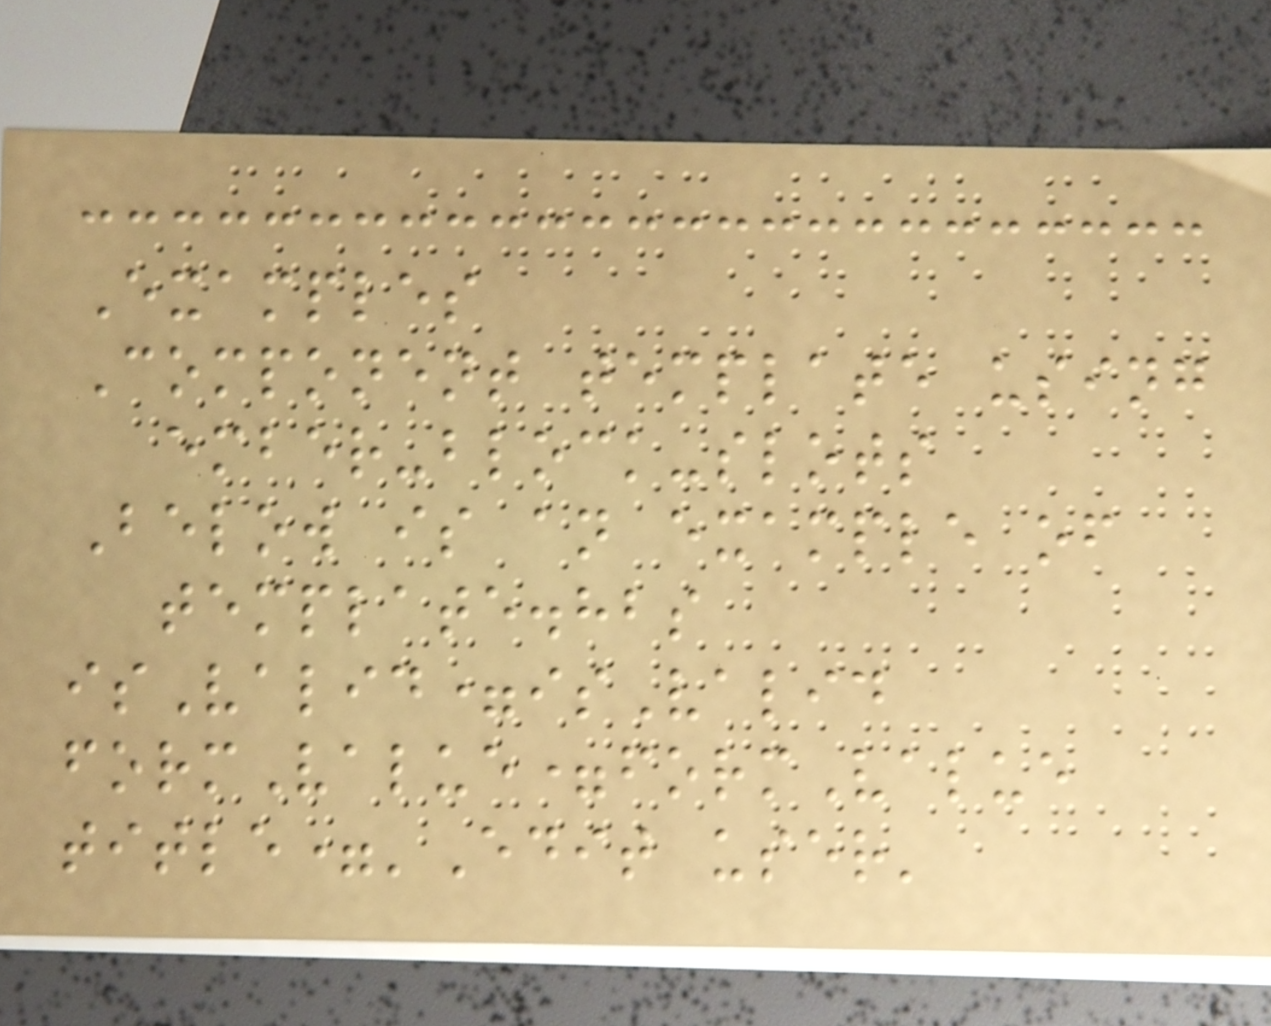Examples
Component template using
ember-block-slots
Below is an example of
template.hbs
isValid=isValid
formValue=formValue
title='Edit user'
